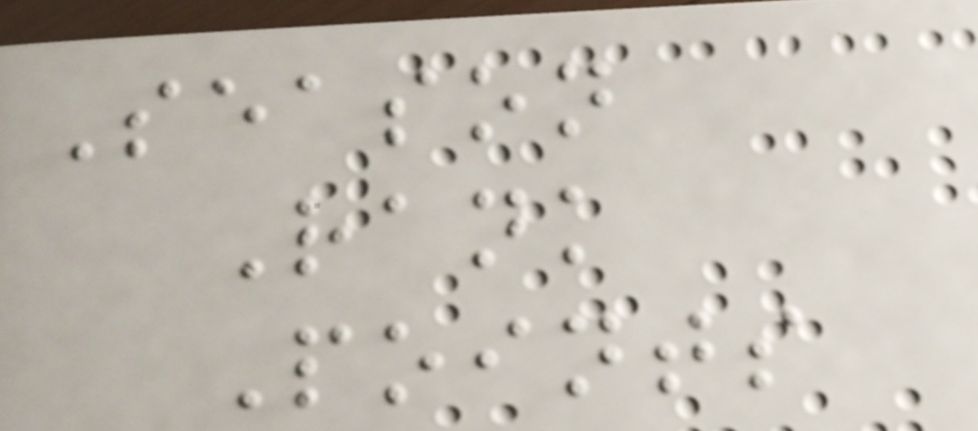Season
Rank
Points
